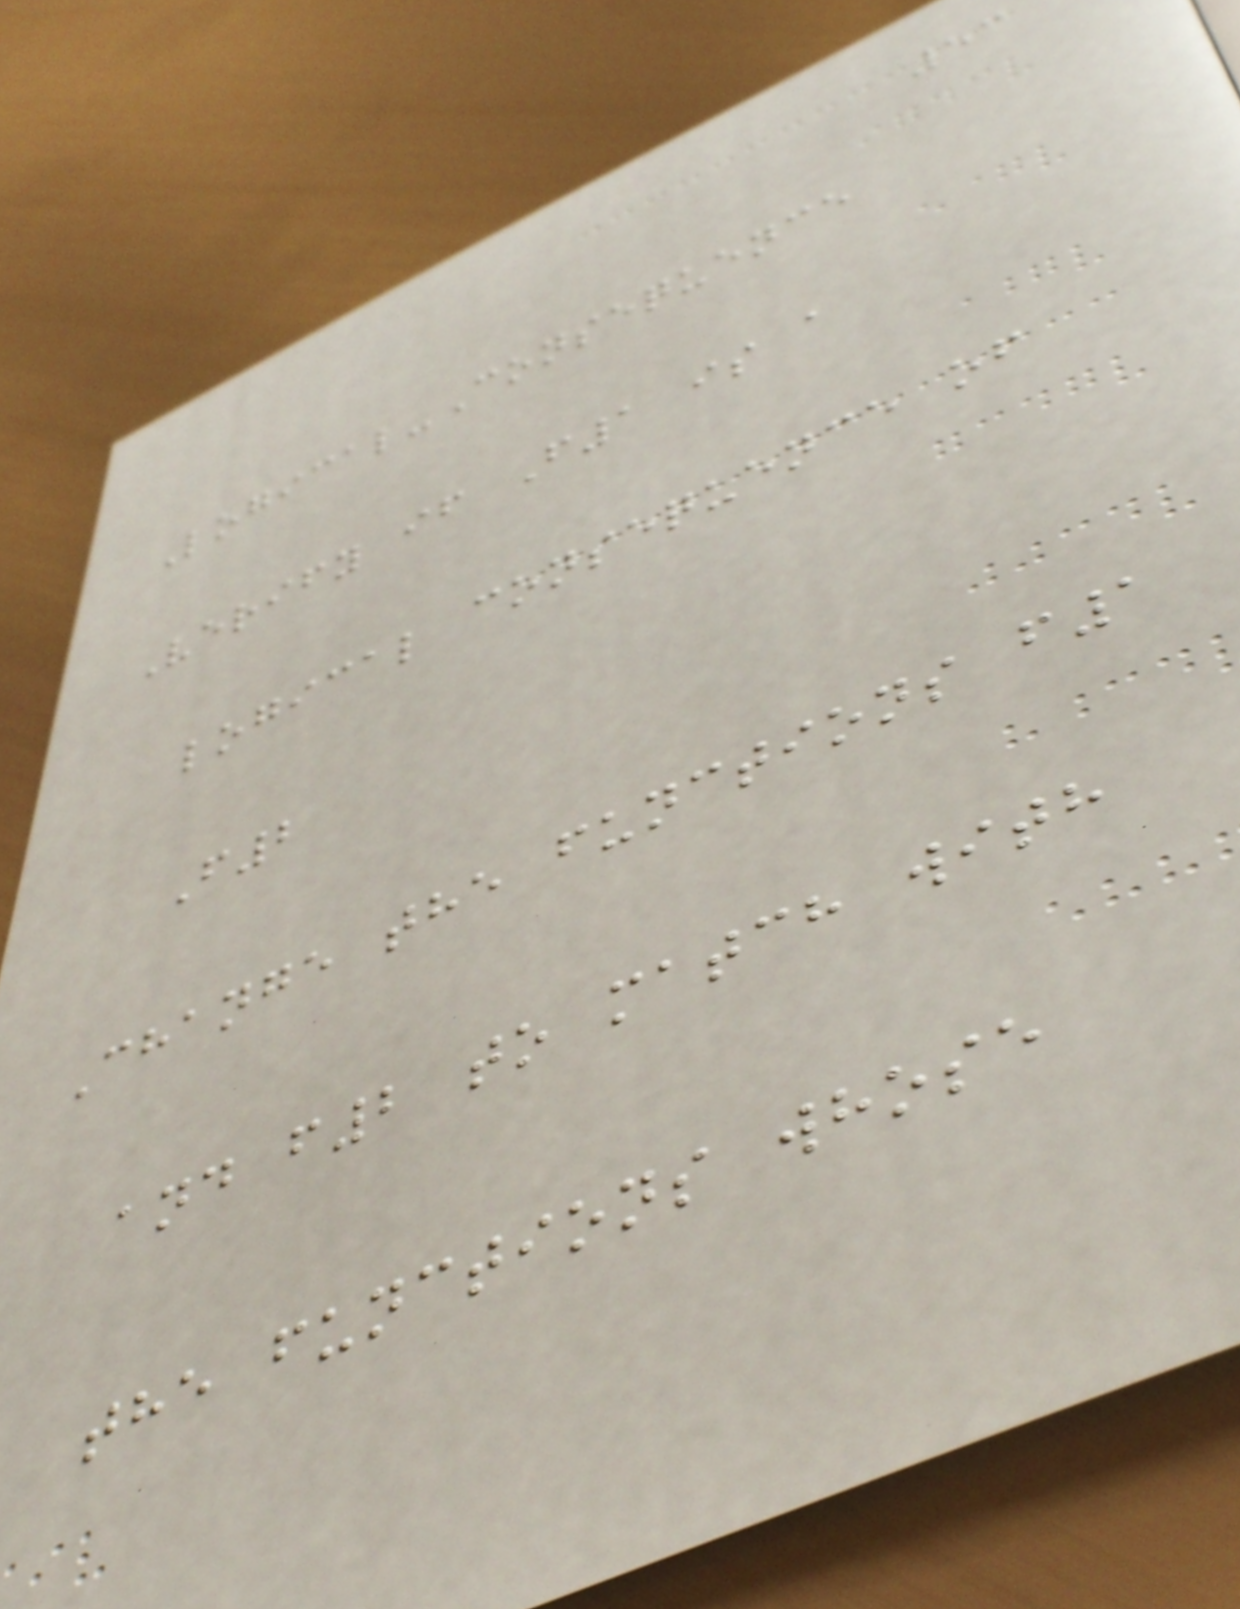53
Logical-Consequence
Verify if F1 is a
logical consequence of
F2
Change the functions f1
and f2 to match with
the functions whose
